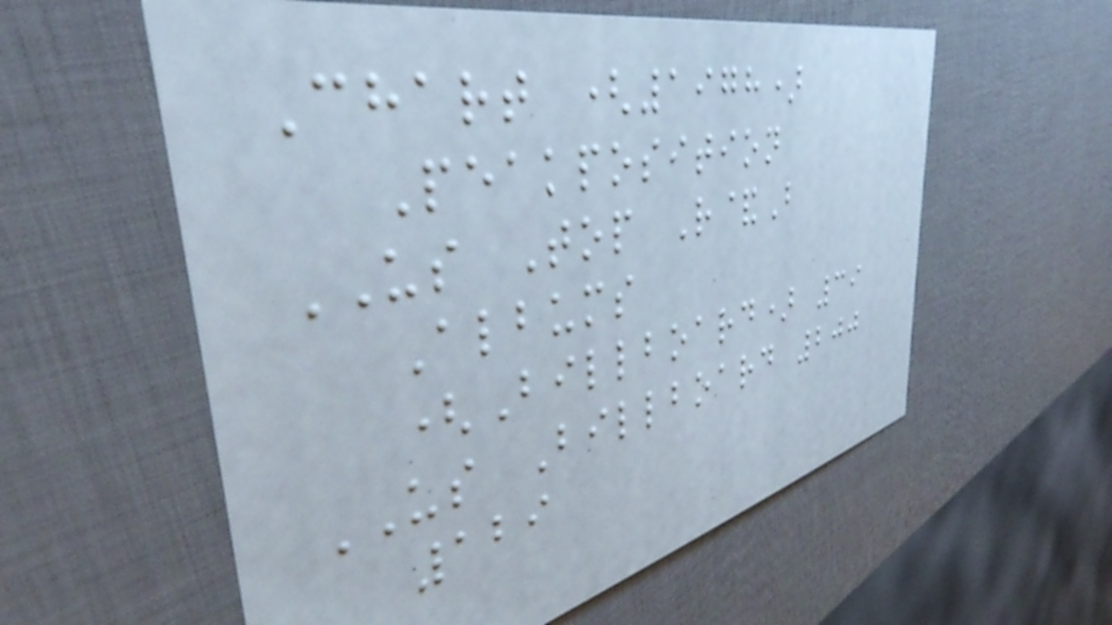Chart (1978)
Peakposition
US Top R&B
Albums
(Billboard) 39
US Billboard 200
129
